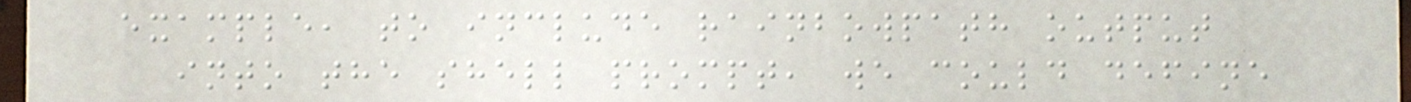example, to include rainbowpath output
into the shell prompt, we could define
